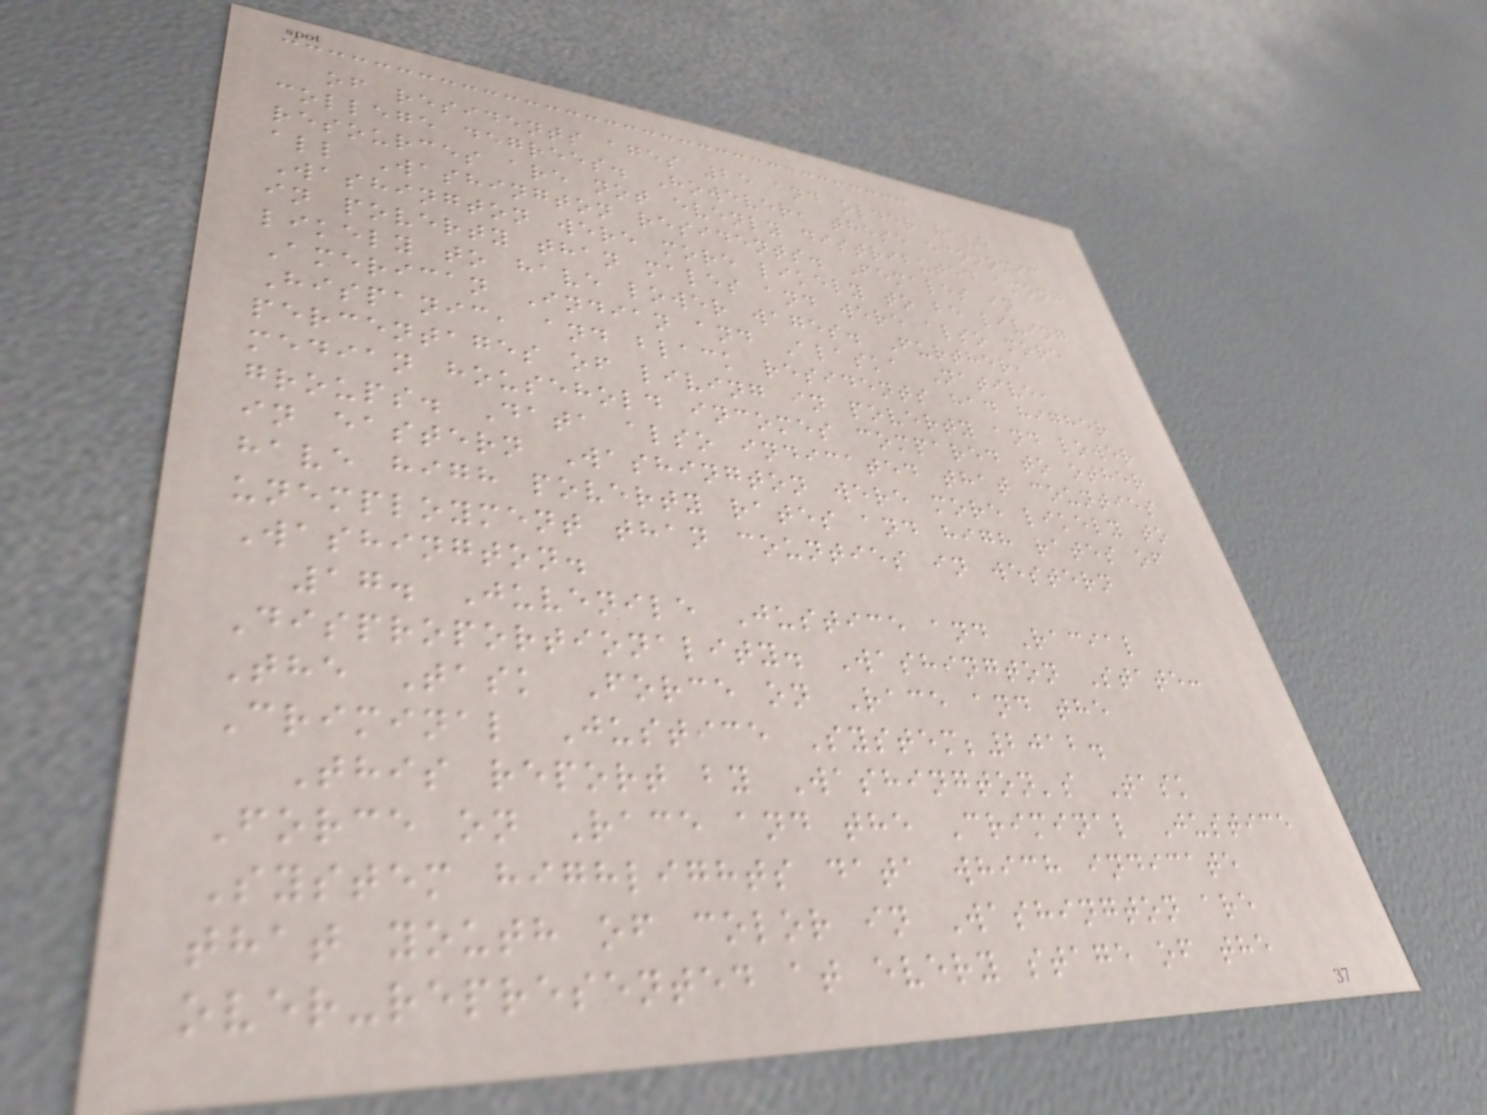of residents ages 25 and older have
college degrees. However, these economic
resources are not evenly distributed among
all Washington residents. Females in
Washington were more likely to be living
in poverty than males and were also more
likely to have lower wages. Further,
American Indian and Alaska Native,
Hispanic, and black residents had higher
percentages of living in poverty and lower
median household incomes compared to other
groups. Data also indicated that counties
in eastern Washington were more likely to
have high poverty rates and high rates of
unemployment than counties in western
Washington.
17. Juvenile Justice and Racial
Disproportionality. Washington State:
The Task Force on Race and the
Criminal Justice System;2012.
This report by Washington's Task
Force on Race and the Criminal Justice
System highlights data which indicate
that youth of color in Washington are
over-represented at every stage of the
